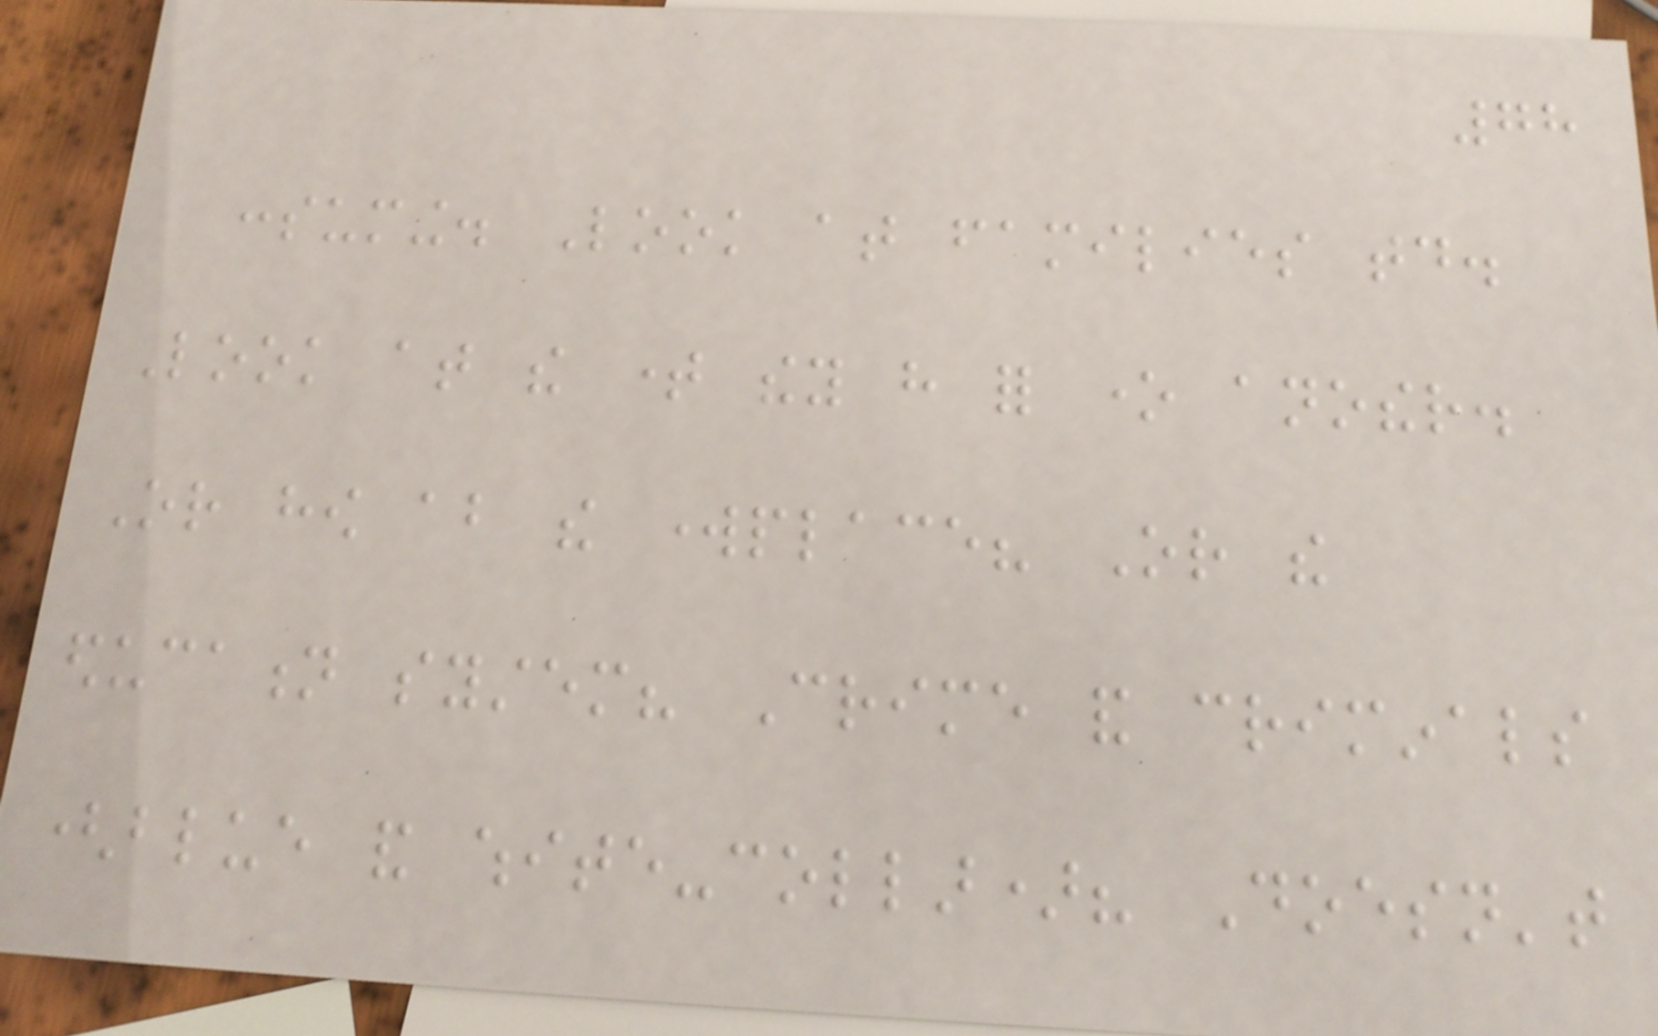78
consuming. Look at families today.
Look at the time they have for one another.
Or how about the workplace? Or the
education system? Crime and criminals
(blue and white-collar)? Doesn't
